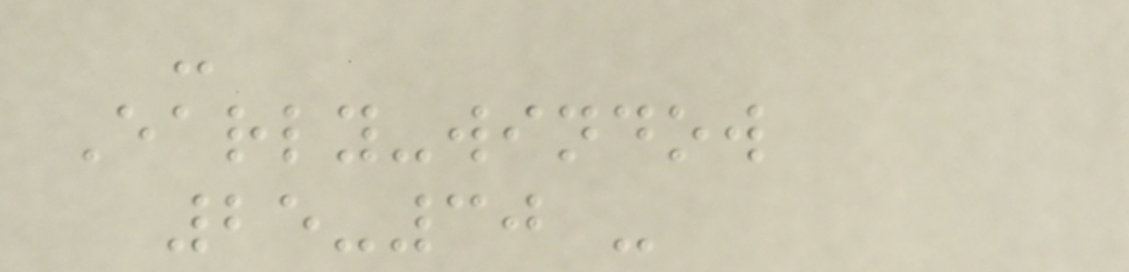-
Early-window
25-30 -
